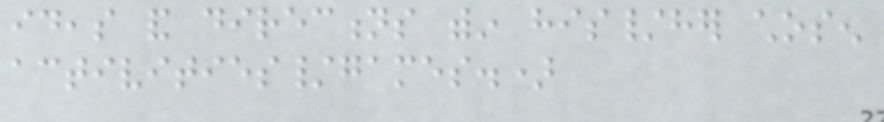ideas and directions within his/her chosen
activities/games.)
